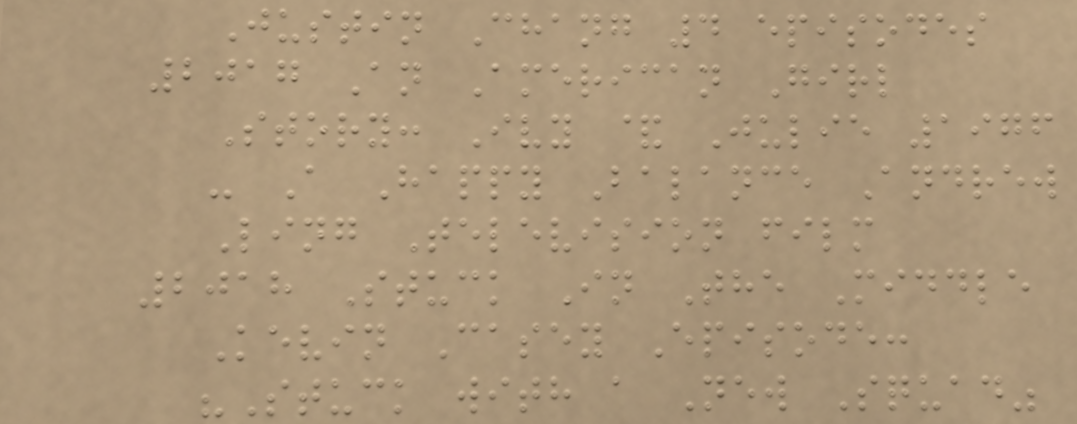Justin Chang 4 episodes
2017 An American Girl
Story: Ivy & Julie 1976
- A Happy Balance Andrew
Ling Television film
2018 Stuck In The Middle
Kevin Casey Episode:
"Stuck with a New Squad"
